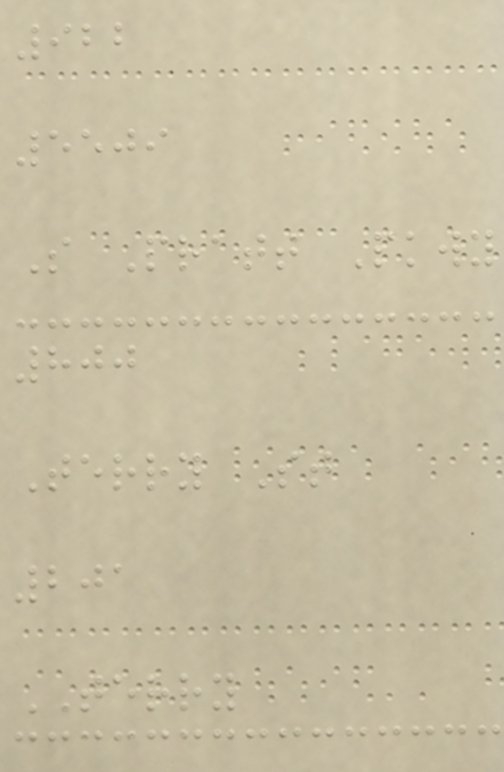922
5509
S Pratt Pkwy
800
Terry St
201
TERRY
